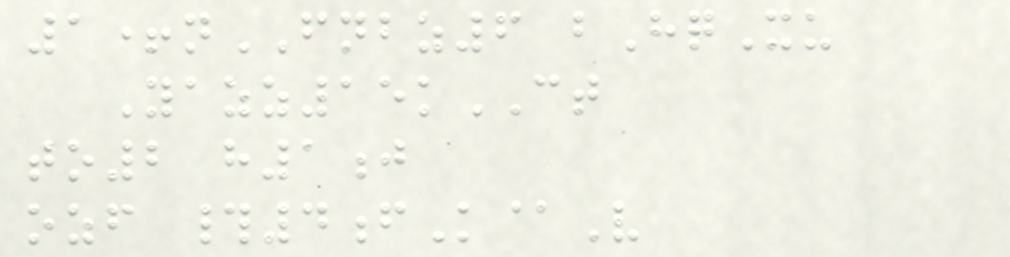1+nFNBZ6 bHqXu
Yazz15kCT
to2 h1j
ozf #4fK@V
